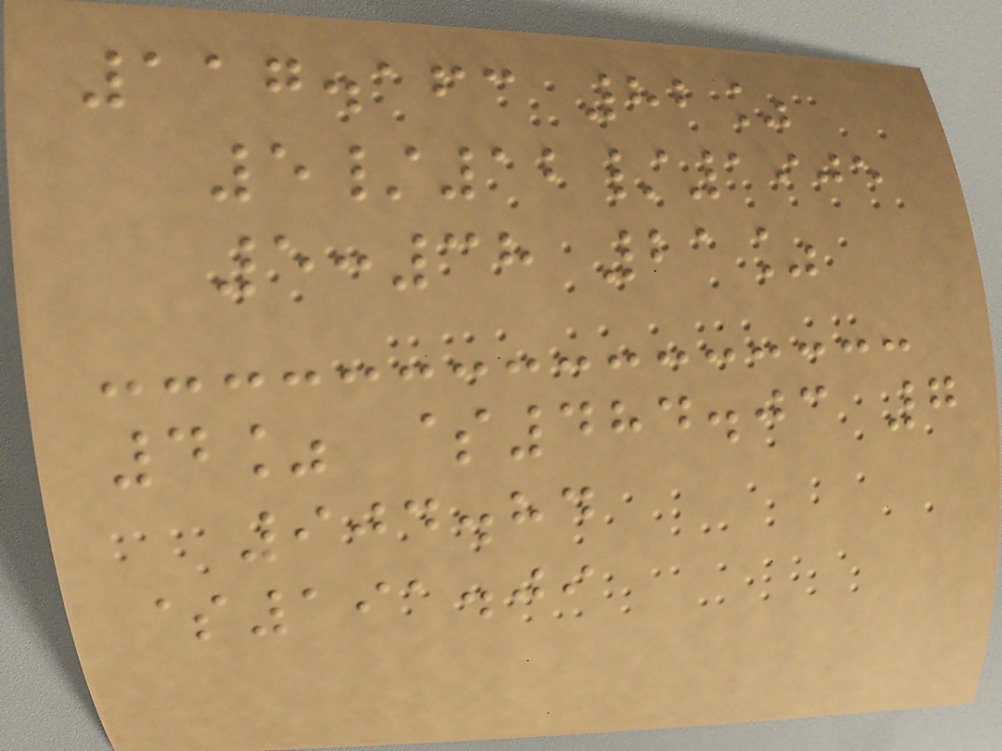117.163 82%
5/12/1905
5:38 21%
4% $484.03 7
904.84
$191.09
